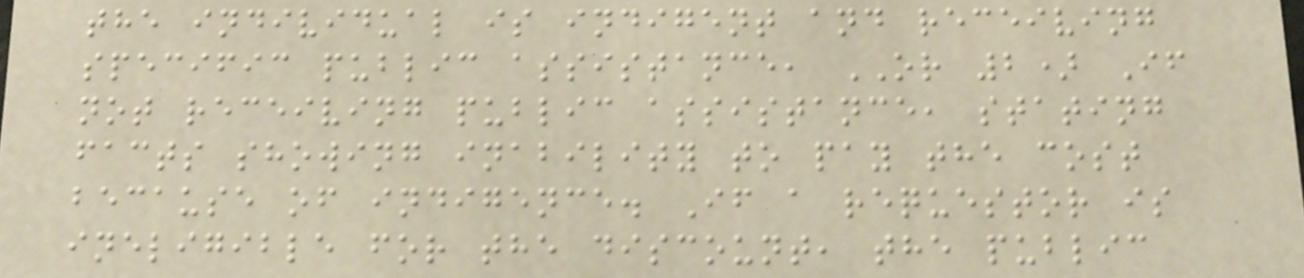the individual is indigent and receiving
specific public assistance, OR 2) If
not receiving public assistance, stating
facts showing inability to pay the cost
because of indigence. If a requestor is
ineligible for the discount, the public
